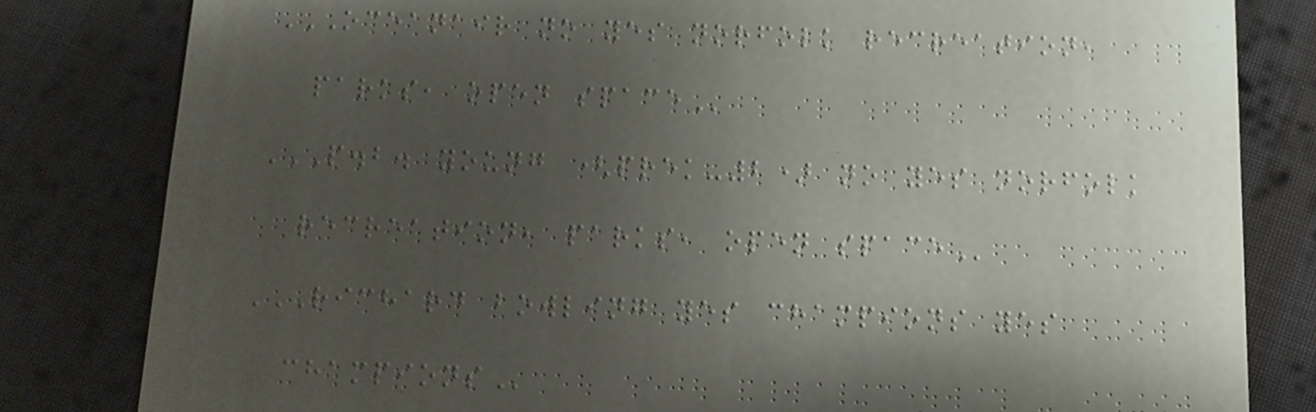OCEANAIR NO YES NORFOLK RECREATION,
PARKS, OPEN SPACE
P.B. YOUNG (PREK-2) NO YES NORFOLK
RECREATION, PARKS, OPEN SPACE
RICHARD BOWLING YES CHAMPIONS YES
CHAMPIONS
